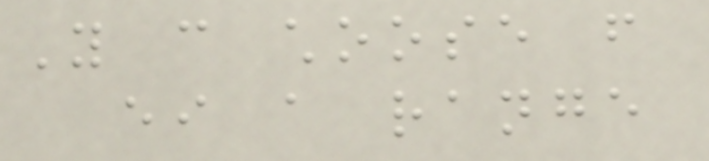You can choose from
either a range
